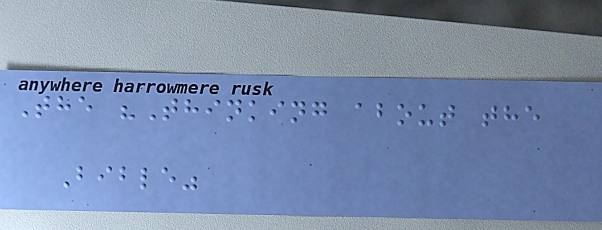The "Thinking about the
Bible"
